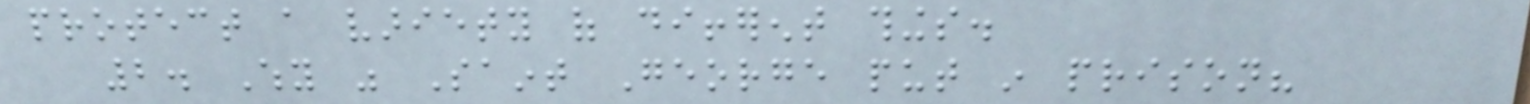protect a variety of different things.
2. Why was Saint George put in prison?
